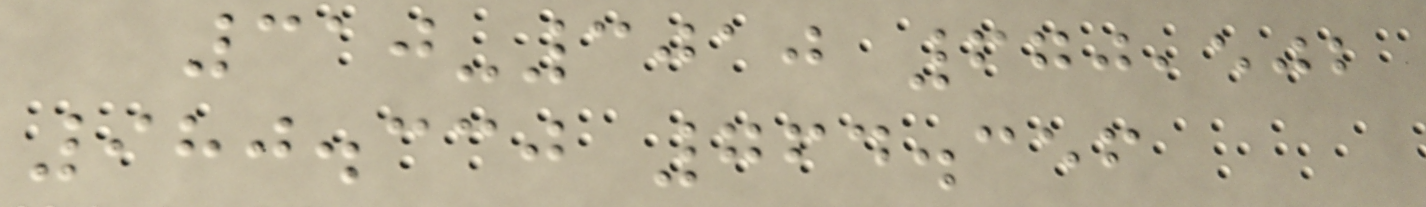310-3010 670,502
980.330 764.356
